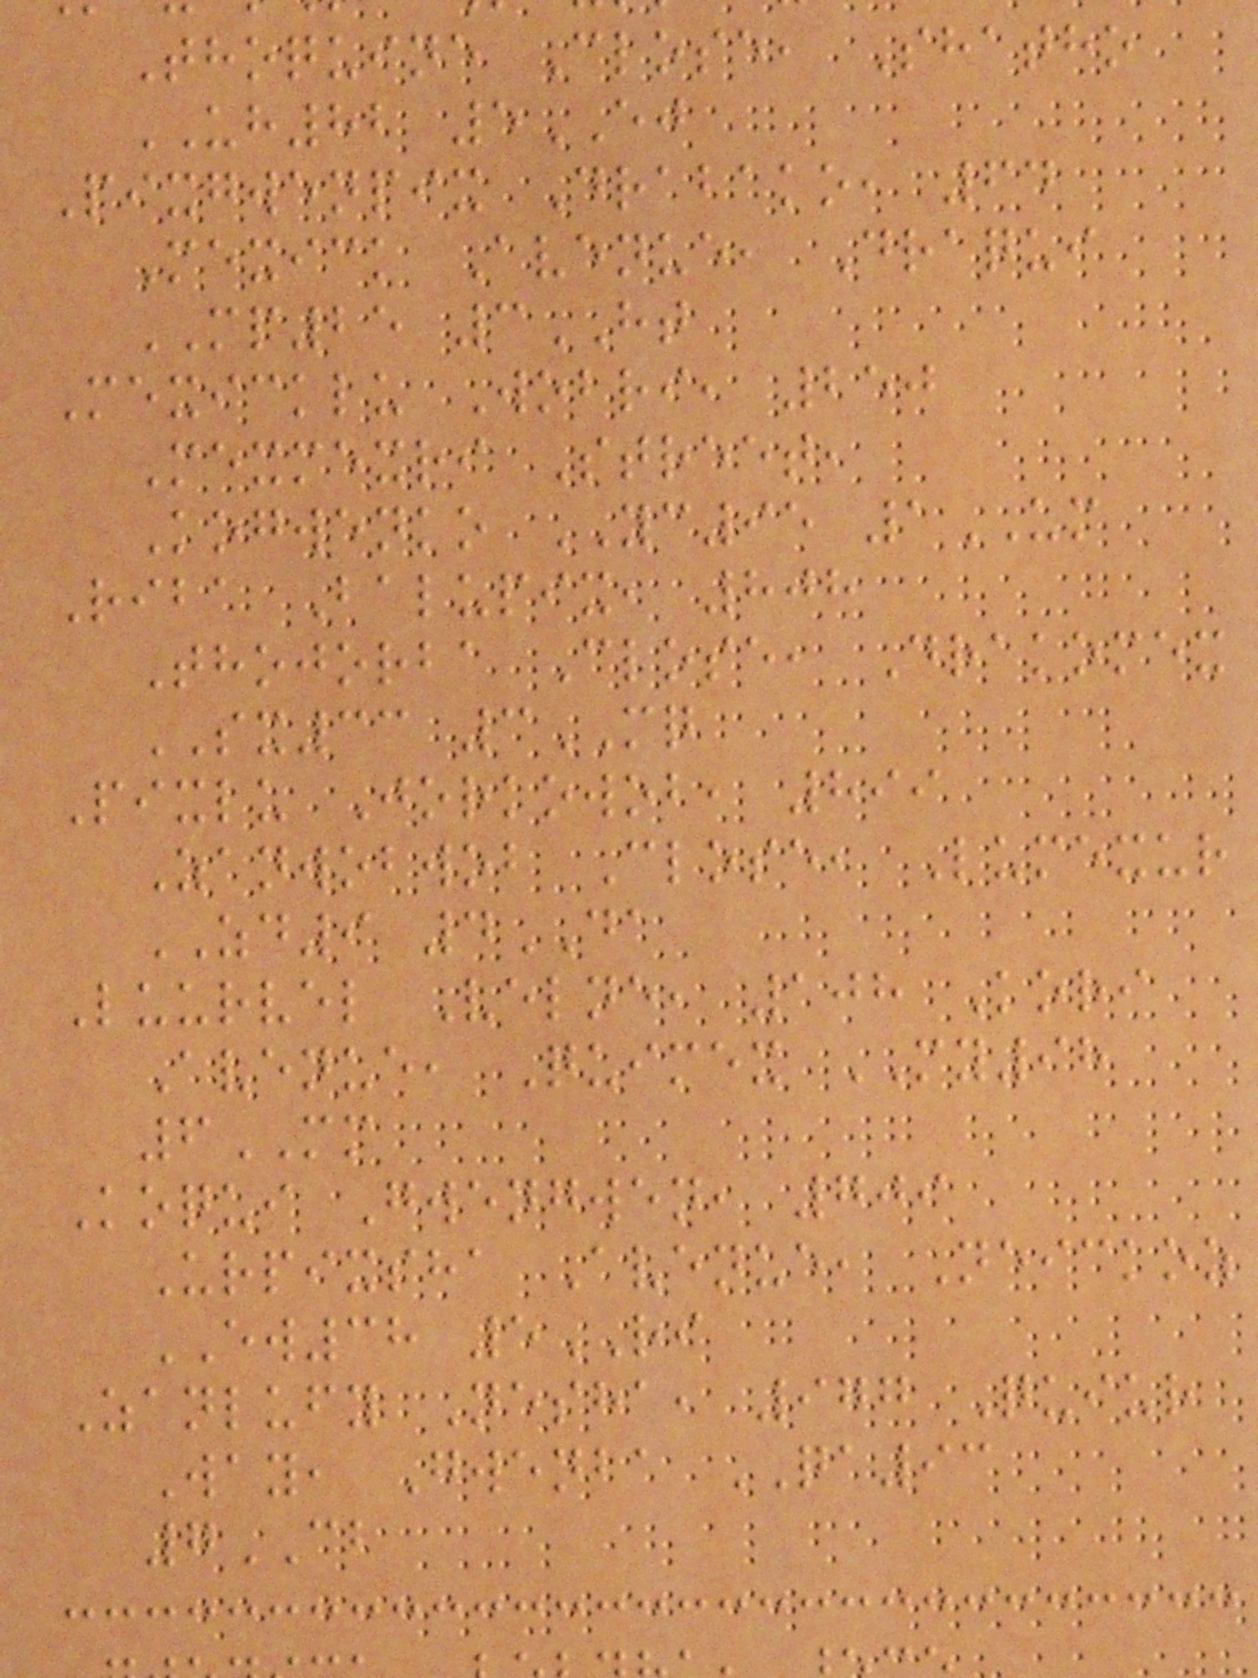Thoquine Close, Shatho
UH82 5EJ
Pixgwenpix Drabako, 64
Mexick Avenue, Draqui
MP25 3HT
Mexicklu Wobri, 250
Mexmexri Street,
Kogwenko YC95 1UM
Riba Balupix, 808
Thojorba Close, Drakomex
SX33 3MQ
Pixlu Jorkowob, 899
Zanwobwob Close, Lumexur
ZD9 4DA
Luurvel Velne, 108 Kori
Avenue, Quimex MY98
6MM
Koqui Gwengwen, 709
Urpixsha Avenue, Neickoz
EW38 5RI
Zanlufy Nesha, 977 Quiur
Way, Gwenba QA93
7CB
